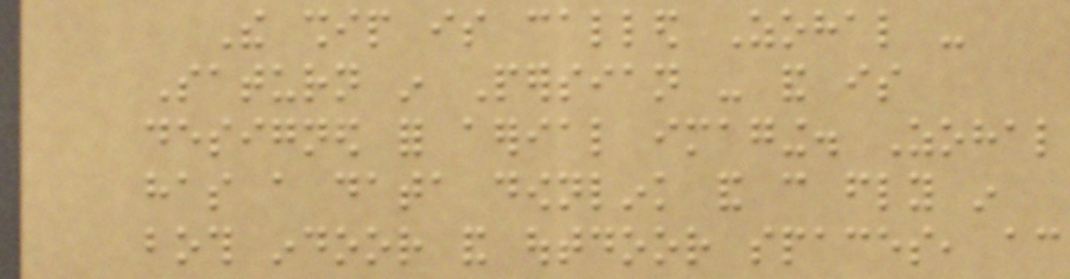The ship is called Zohal -
Saturn in Persian - and is
designed for aerial imaging. Zohal
has a data downlink and can fly in
both indoor and outdoor spaces, according
